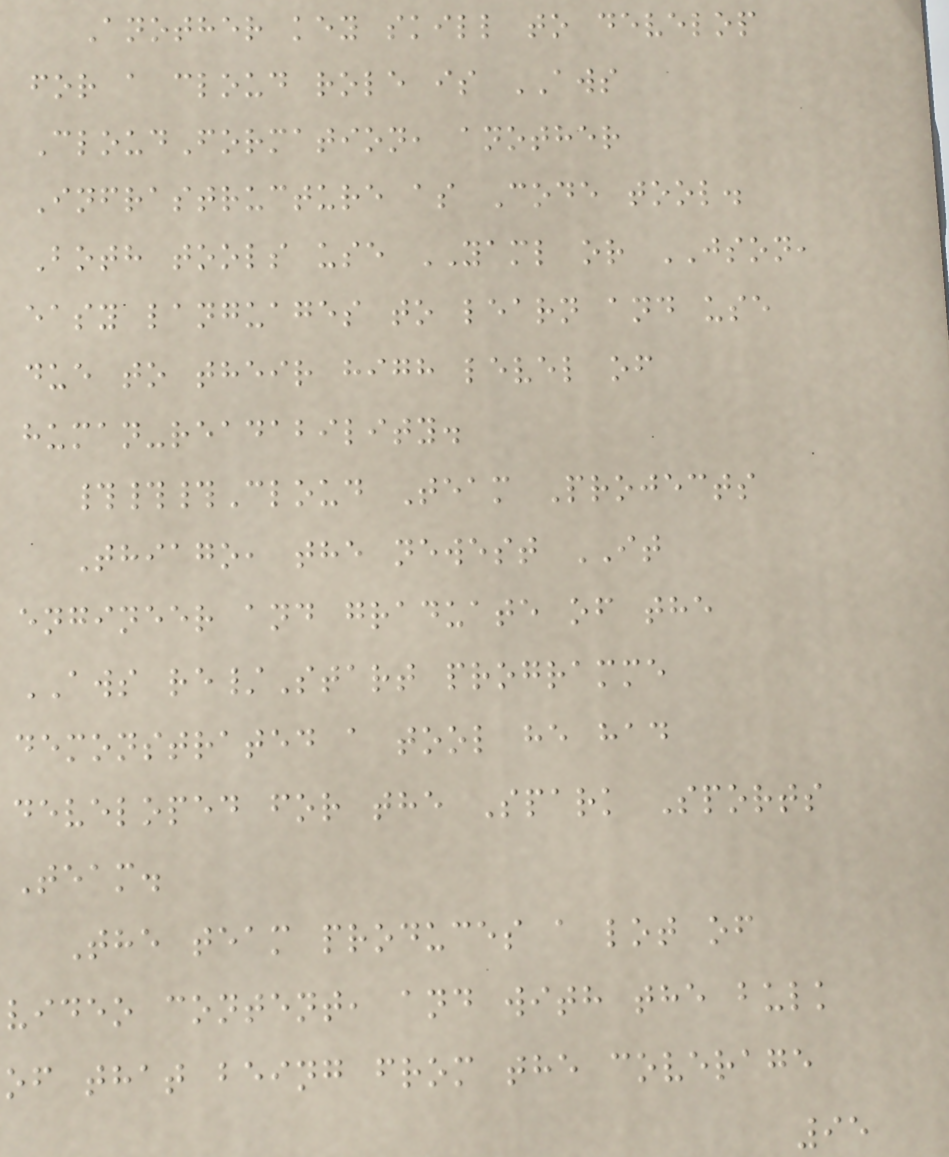Another key skill to develop
for a cloud role is AWS
CloudFormation, another
Infrastructure as Code tool.
Both tools use YAML or JSON,
easy languages to learn and use
due to their high level of
human-readability.
###Cloud Team Projects
Thiago, the newest IT
engineer and graduate of the
AWS re/Start programme
demonstrated a tool he had
developed for the Spark Sports
Team.
The team produces a lot of
video content, and with the bulk
of that being from the coverage
95
